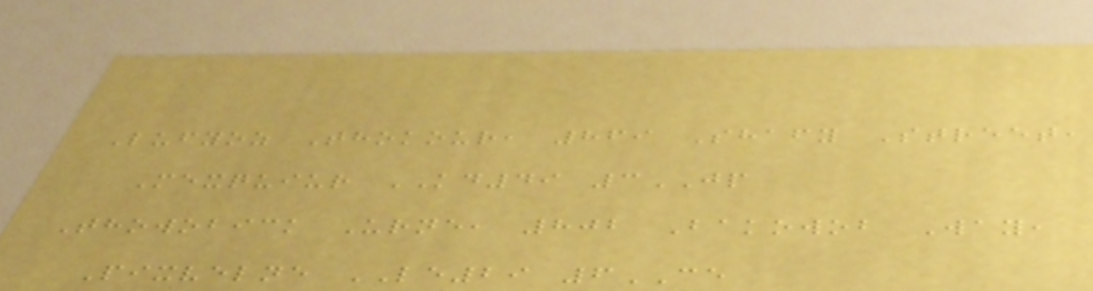Lufyoz Thokour, 869 Shafy Street,
Mexquiur KD49 3JP
Thowobick Urne, 802 Bakowob Way,
Pixvelne LE29 6CE
